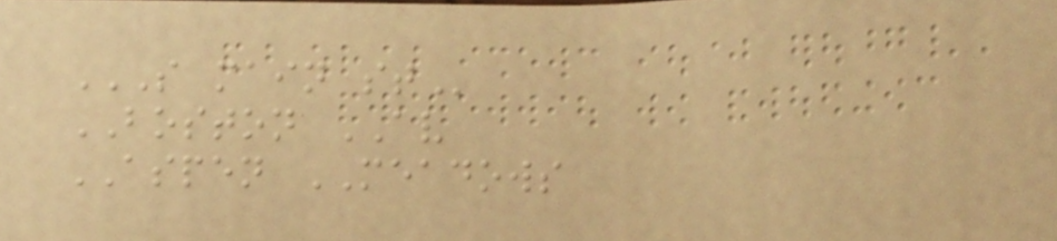S MAIN ST
BOSTON AV
ASPEN MEADOWS
